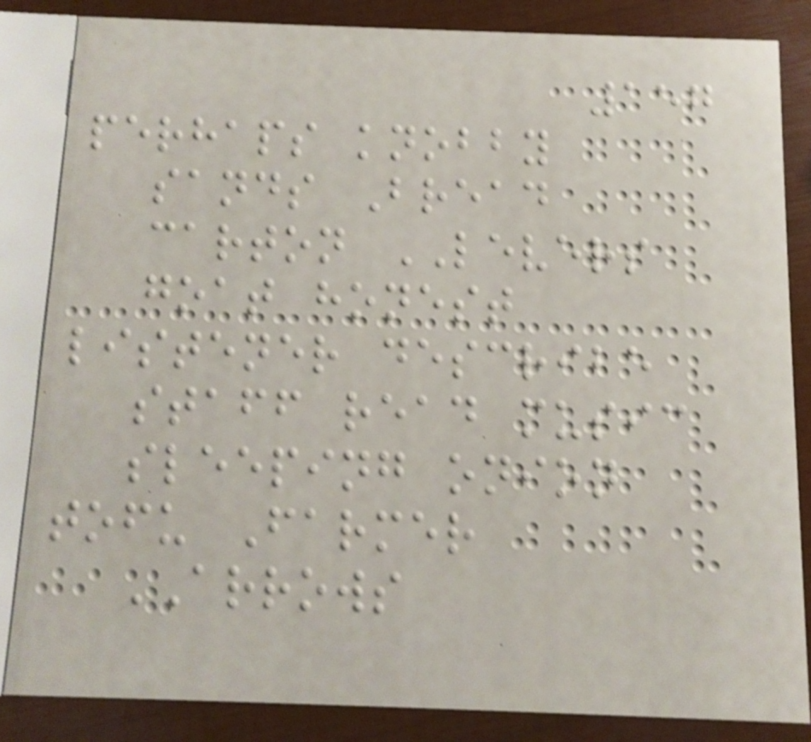157
perhaps knobby
sands Bread
carton LEVERS
goat honest
listener describe
staff read music
sleeping onion
tofu Farmer
ARROWS
